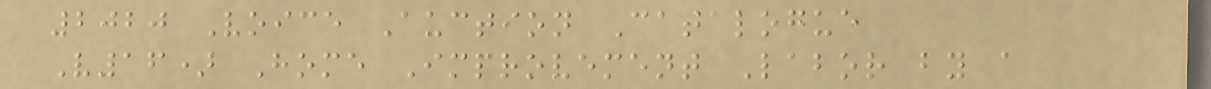2020 Voice Auction Catalogue
V16) Home Improvement Labor by a
